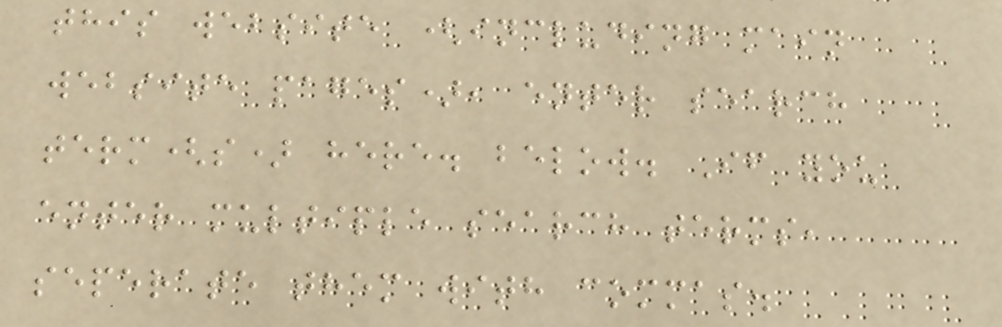this website (including main
website pages), enter search
term(s) here. below. If you
enter multiple search terms,
seperate them with commas.
